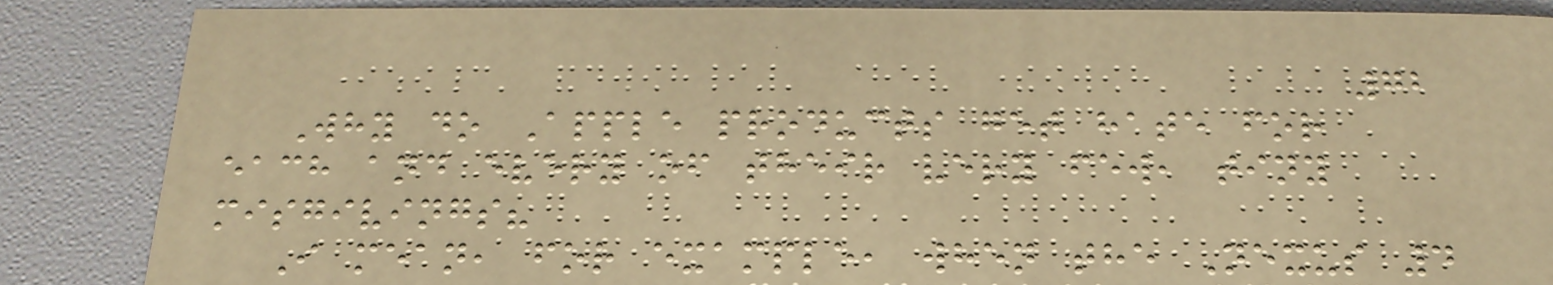72
Why do Apple products get hate for
each and every of their very few, tiny
misgivings?
I mean, for example, when the Nexus 4
